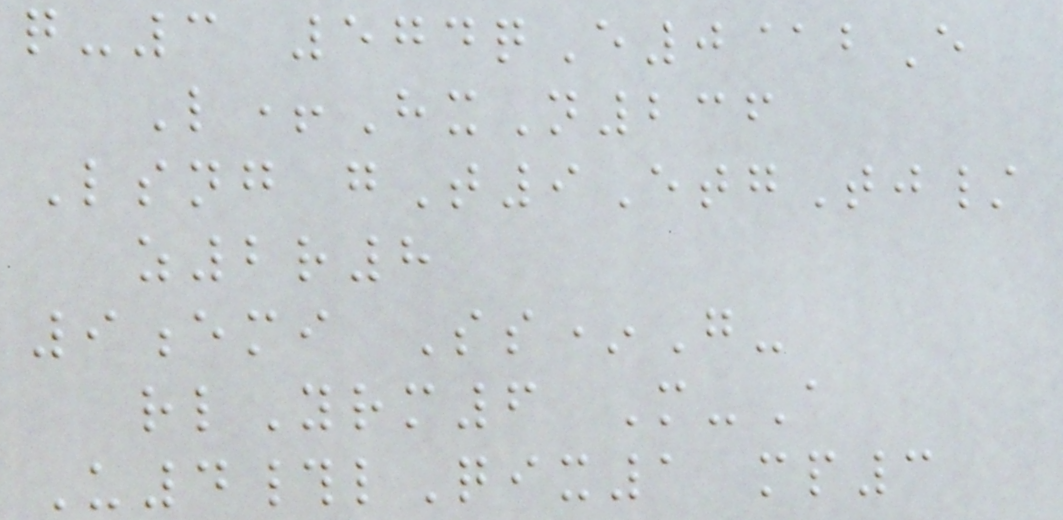q-3 574qE0@bE
L+HxN236
Lsng gT9EtgTj/
z2r8
9emi Ss*G-
rlYrm6 M-A
U4#lQix1 mp3
